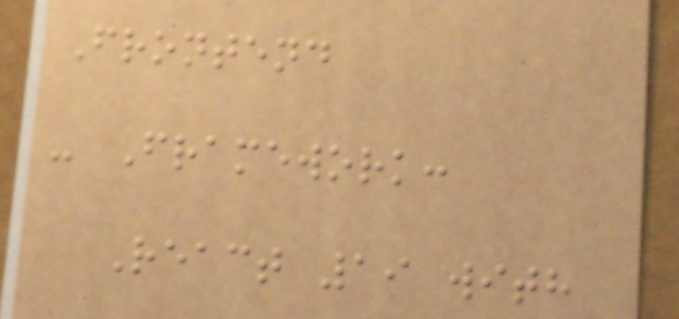Frontend
- Framework:
React 19 with
